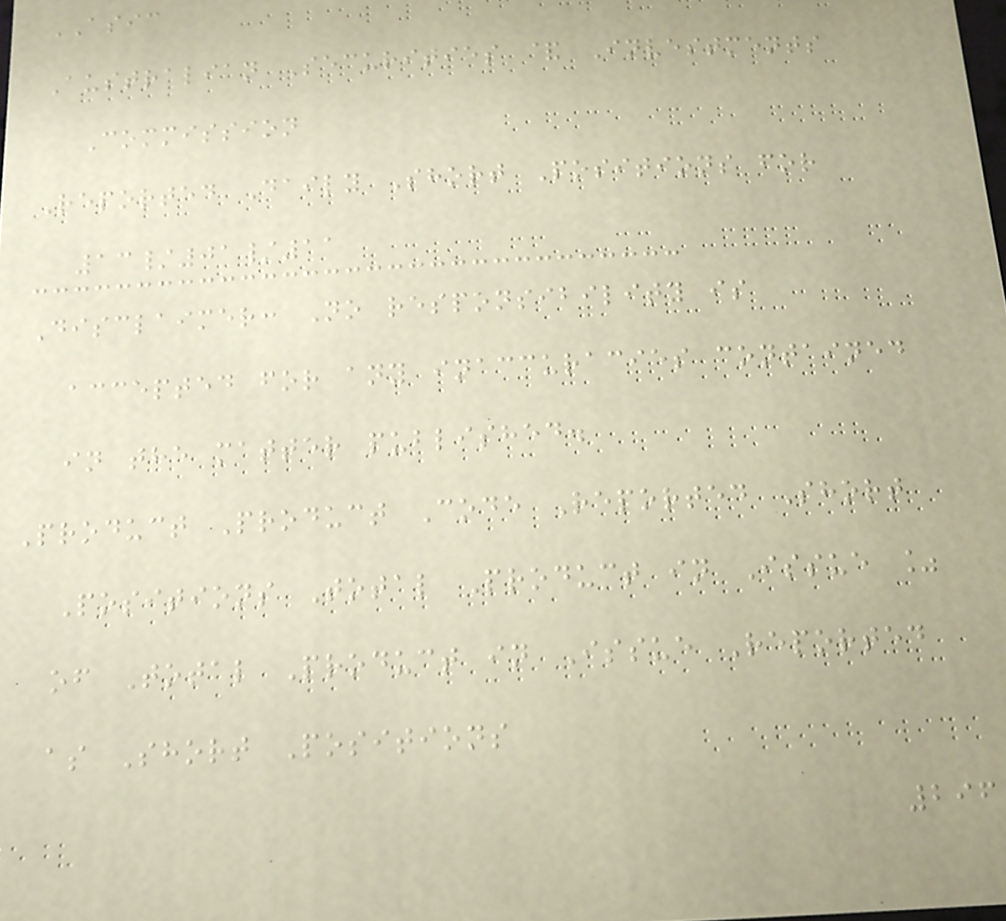ASIC
Australian Securities & Investments
Commission
Reported Daily Short Positions for
13/01/11
Disclaimer: No responsibility is
accepted for any inaccuracies contained
in the matter published.
Product Product Code Reported Short
Positions Total Product in Issue %
of Total Product in Issue Reported
as Short Positions
296
